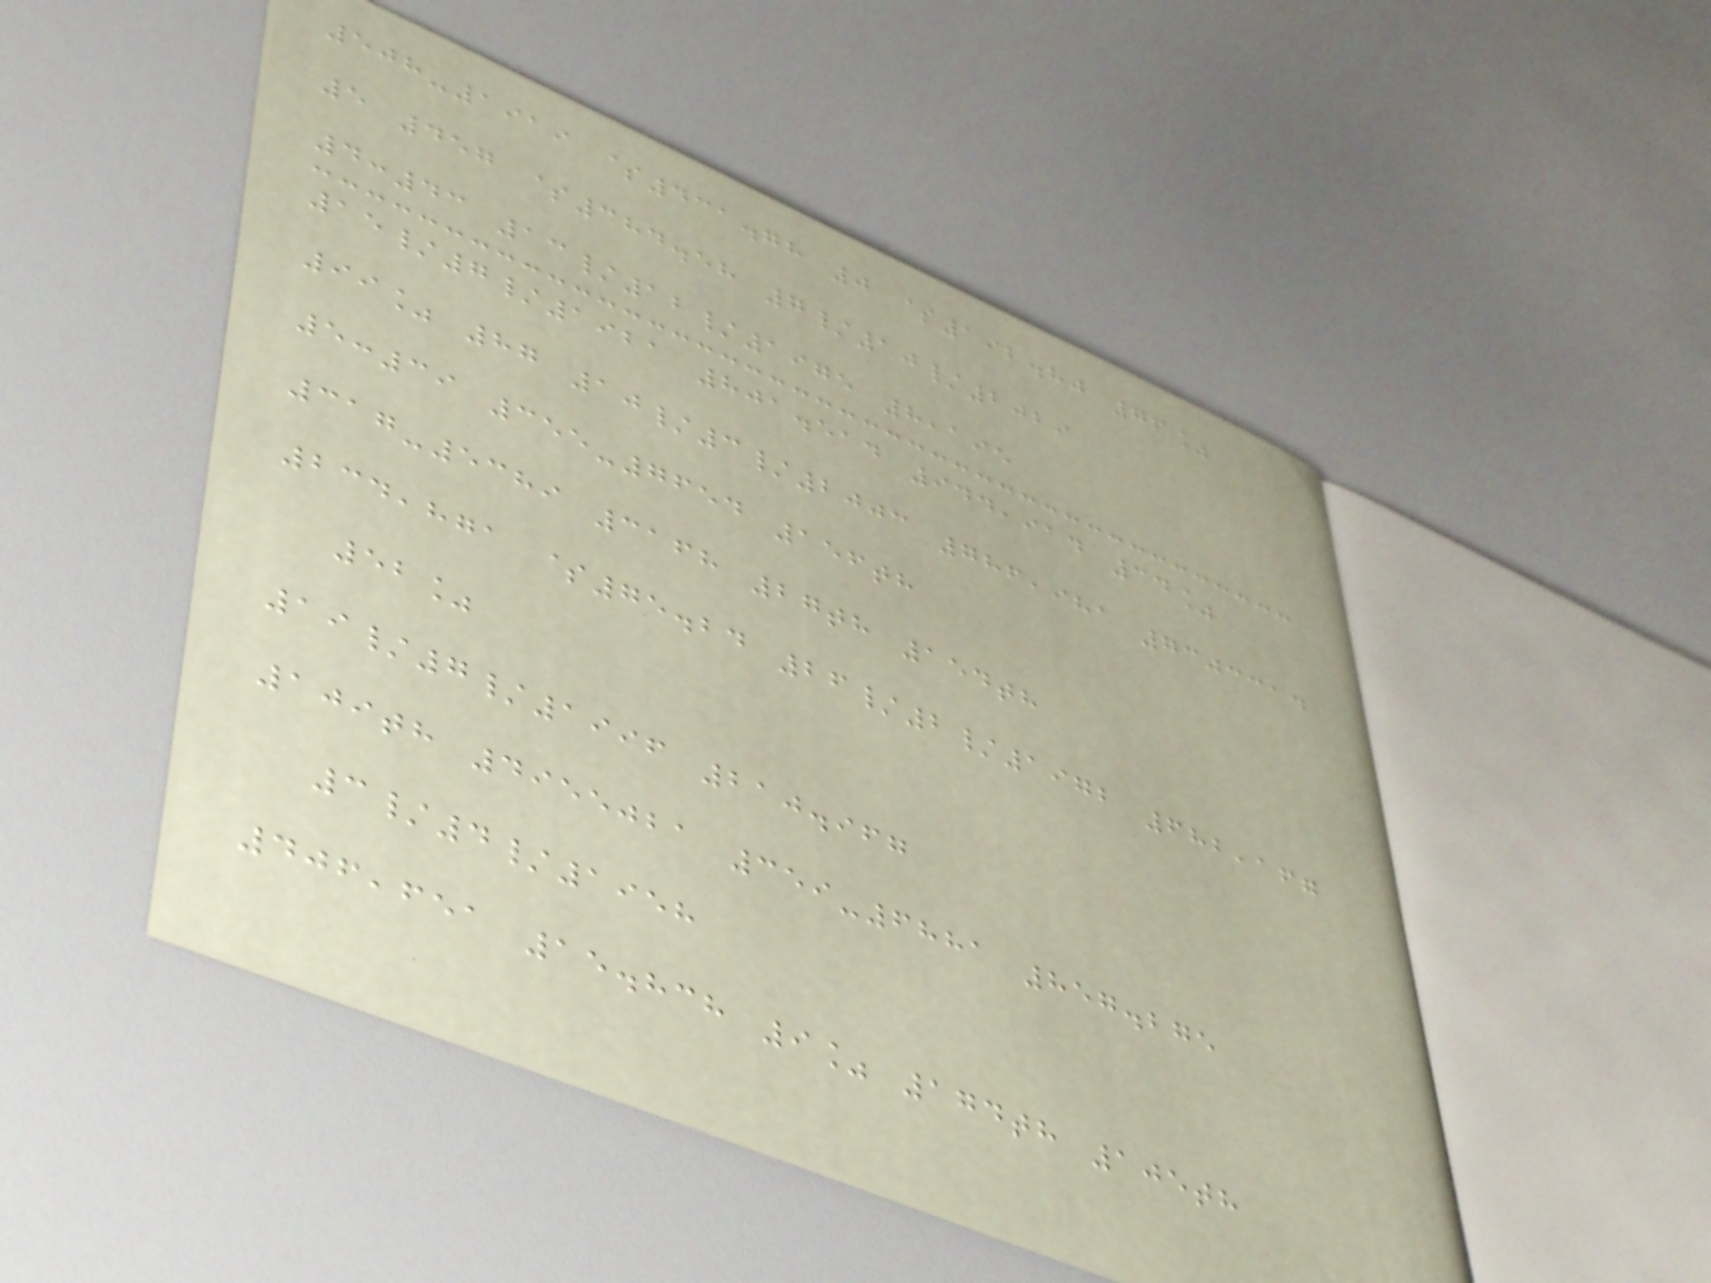508-1919 $431.78 0 $192.80 76%
5 457 $384.58 7/10/2029
4:43 13/12/1975 8,195
15/7/1921 801.514 944,914 34%
99% 87 10/3/2003 786,981 7303314
5:39 355-7654 156th
317-5389 3168 27th 154th
234,871 $75.24 26/2/1972 682,167
52%
19/7/1996 210.967
109th 4955021 359-6881 857.275
3/4/1958
406,651 15.838 9% 174th 105th
